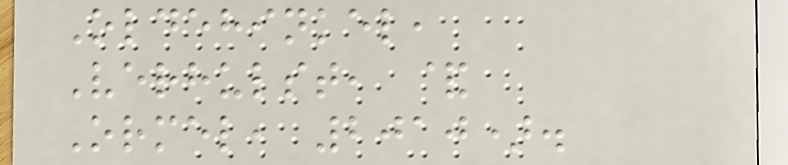Oldehinkel,
Verhulst, &
Ormel, 2010).
